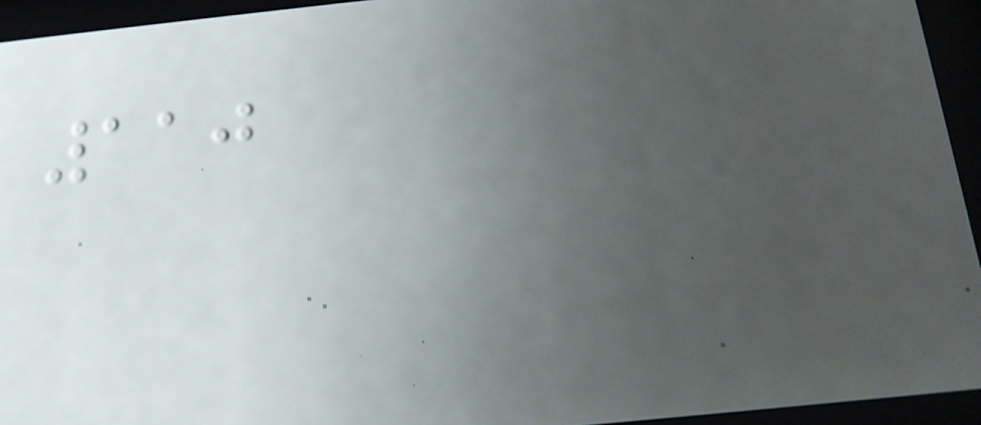110
